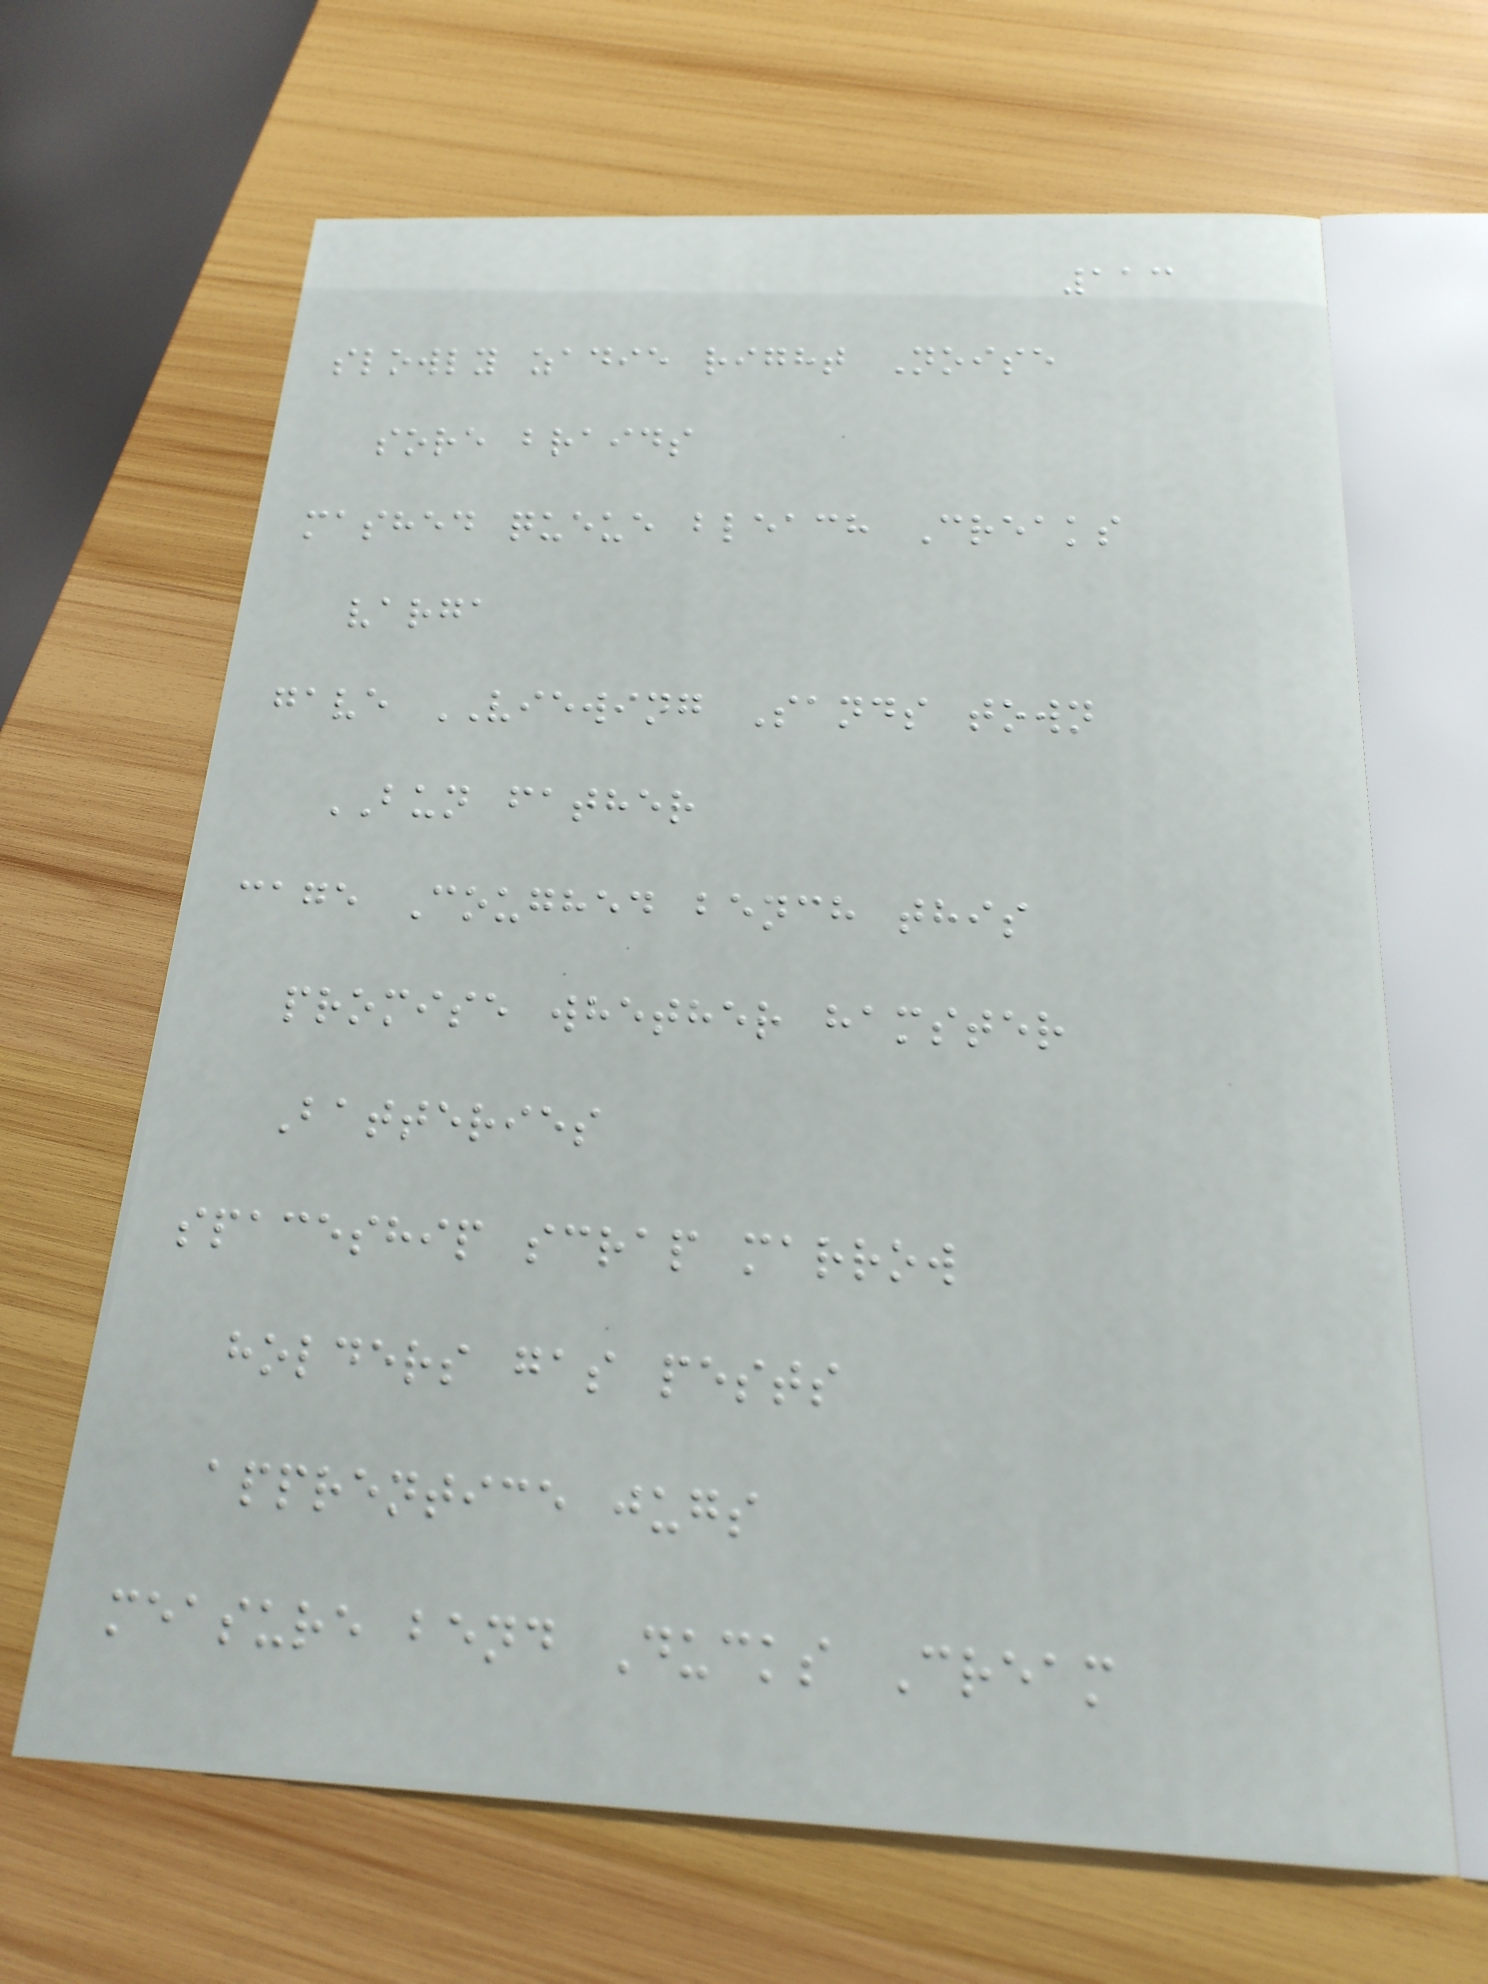113
slowly zadie right Noise
sore braids
mashed queue bleach Creaks
varga
gave VIEWING Sands town
BUN father
cage Coughed bench this
promise whether hamster
Batteries
spaceship scrap marrow
holders gas pests
apprentice jugs
measure bend Ducks Cream
